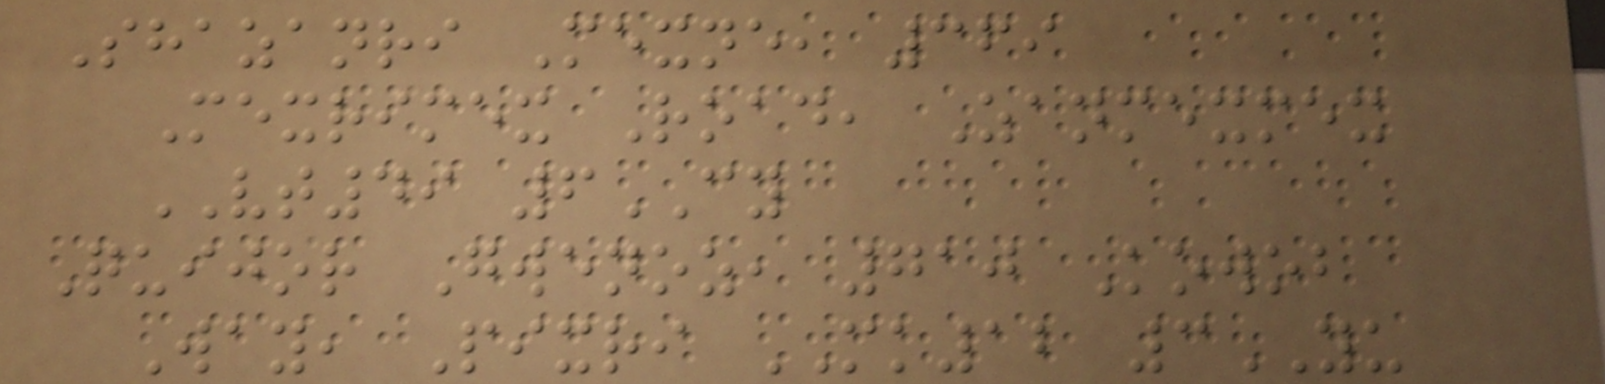Shazanri Mexne, 369
Mexrimex Road, Zanmexmex
VT49 6CY
Quijor Gwenoz, 710 Kowob
Way, Pixri MK12 3YU
